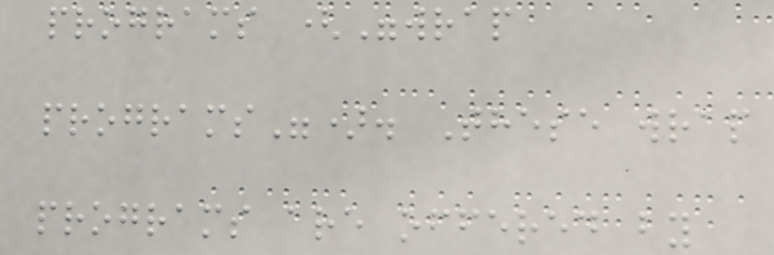programs ("wrap
programs"). These wrap
programs are offered by
